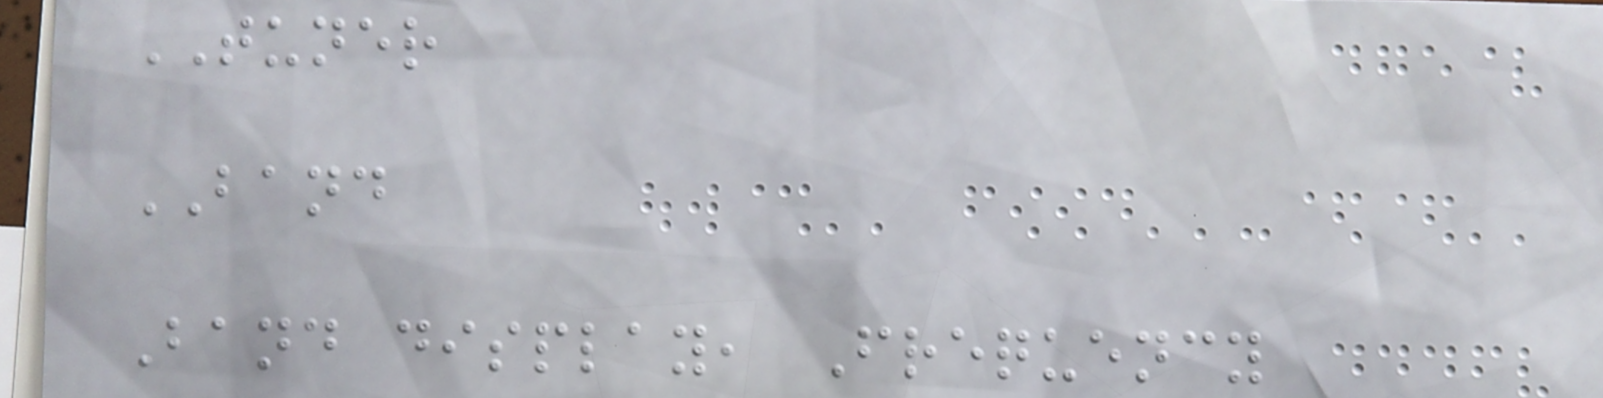TUNER
BAND
Band display, Frequency
